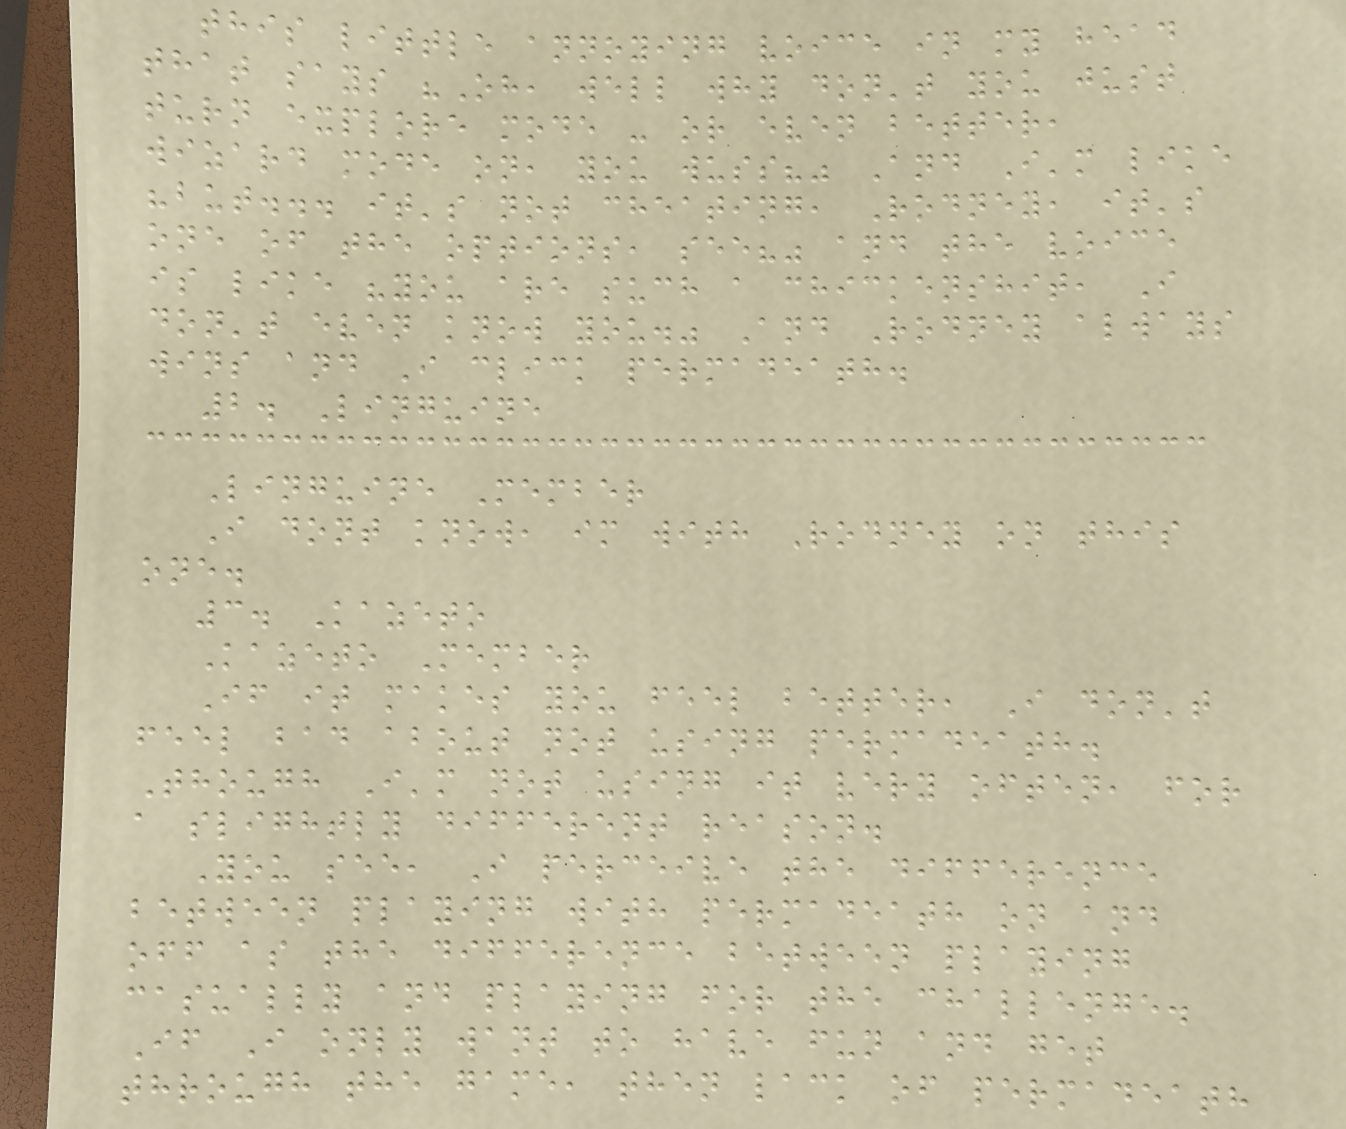this little annoying voice in my head
that says "Oh, well why don't you just
turn explore mode - or even better,
wizard mode on, you wuss?" And I'm like
"but... it's not cheating, Rodney, it's
one of the options, see?" and the voice
is like "you are such a chickenshit, I
don't even know you." And Rodney always
wins and I click permadeath.
2. Linguine
Linguine Member
I dont know, im with Rodney on this
one.
3. Kazeto
Kazeto Member
If it makes you feel better, I don't
feel bad about not using permadeath.
Though I'm not using it very often, for
a slightly different reason.
You see, I perceive the difference
between playing with permadeath on and
off as the difference between playing
casually and playing for the challenge.
If I only want to have fun and get
through the game, then lack of permadeath
